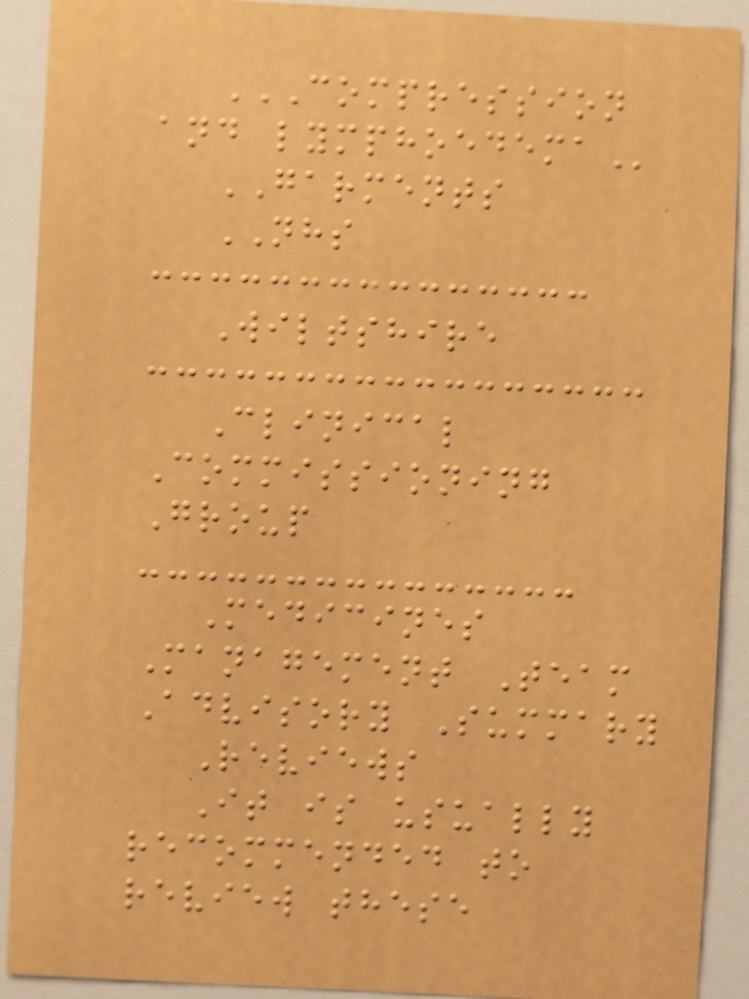COMPRESSION
AND LYMPHOEDEMA
GARMENTS
NHS
Wiltshire
Clinical
Commissioning
Group
Medicines
Management Team
Advisory Summary
Reviews
It is usually
recommended to
review these
